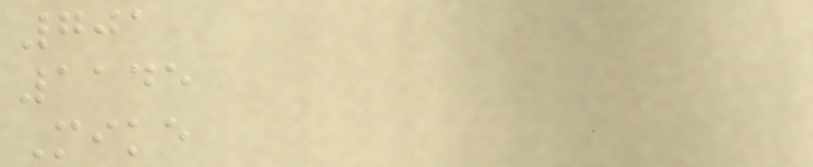701
1145
Mike
